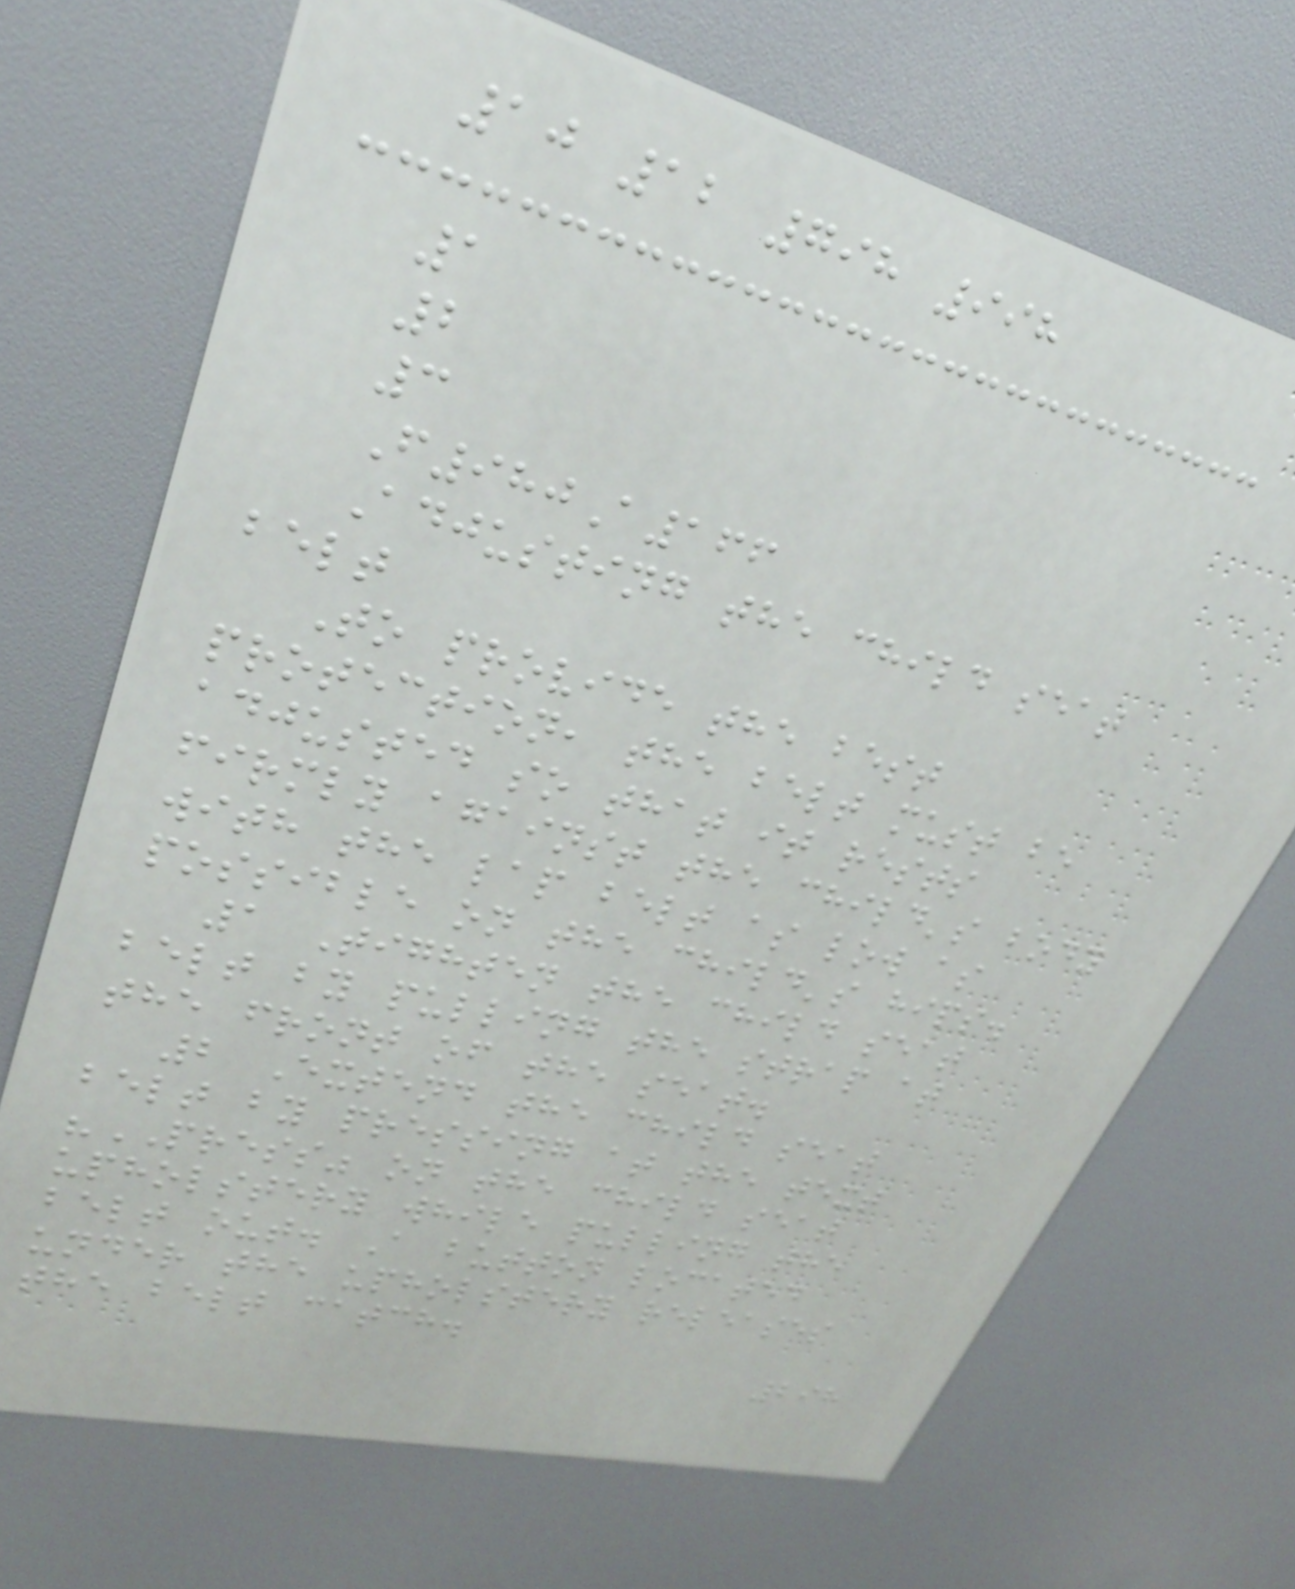10 12 798 998
1
2
3
F980A166
Adjusting the child seat
belt
To provide the best
protection, the belt must be
adjusted so that it rests
firmly against the child's body
with the lap belt as low as
possible on the child's hips.
1 Tighten the child seat
belt by pulling the strap at
the front of the seat.
2 Extend the child seat
belt by pressing at the text
"PRESS" on the child seat
upholstery while pulling the
belt out. A button located
under the upholstery releases
the belt catch.
298
